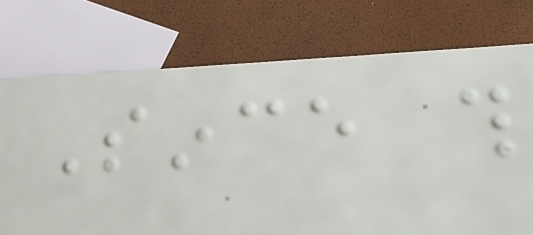Since this
